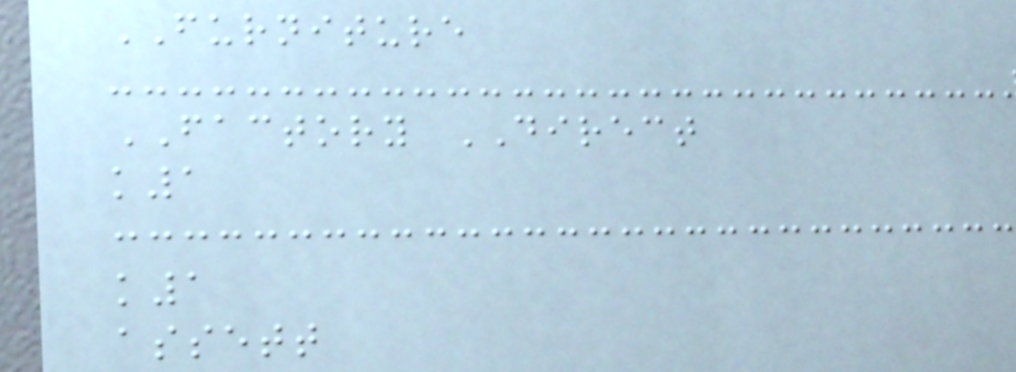FURNITURE
FACTORY DIRECT
k1
k1
assett
